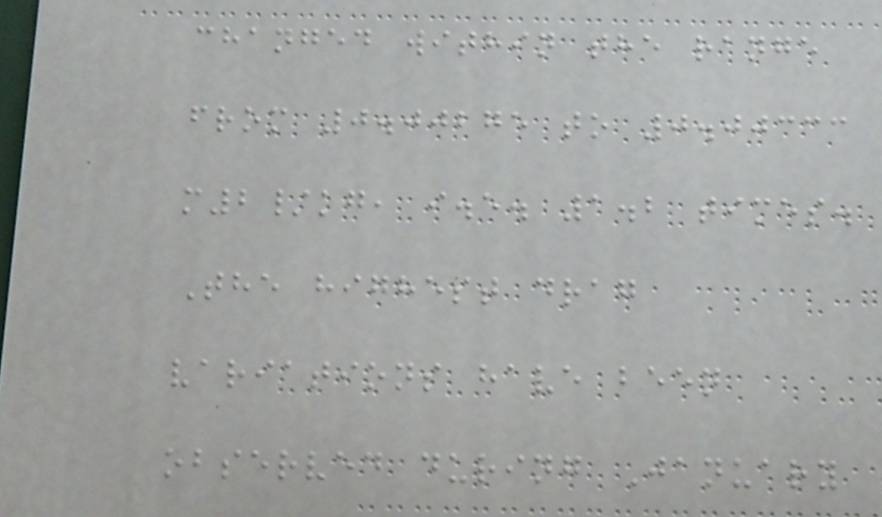changed within the range
from 0.00275 to 0.00333
m2/kg, i.e. 1.2 times.
The highest drag
variations have been
observed during January
